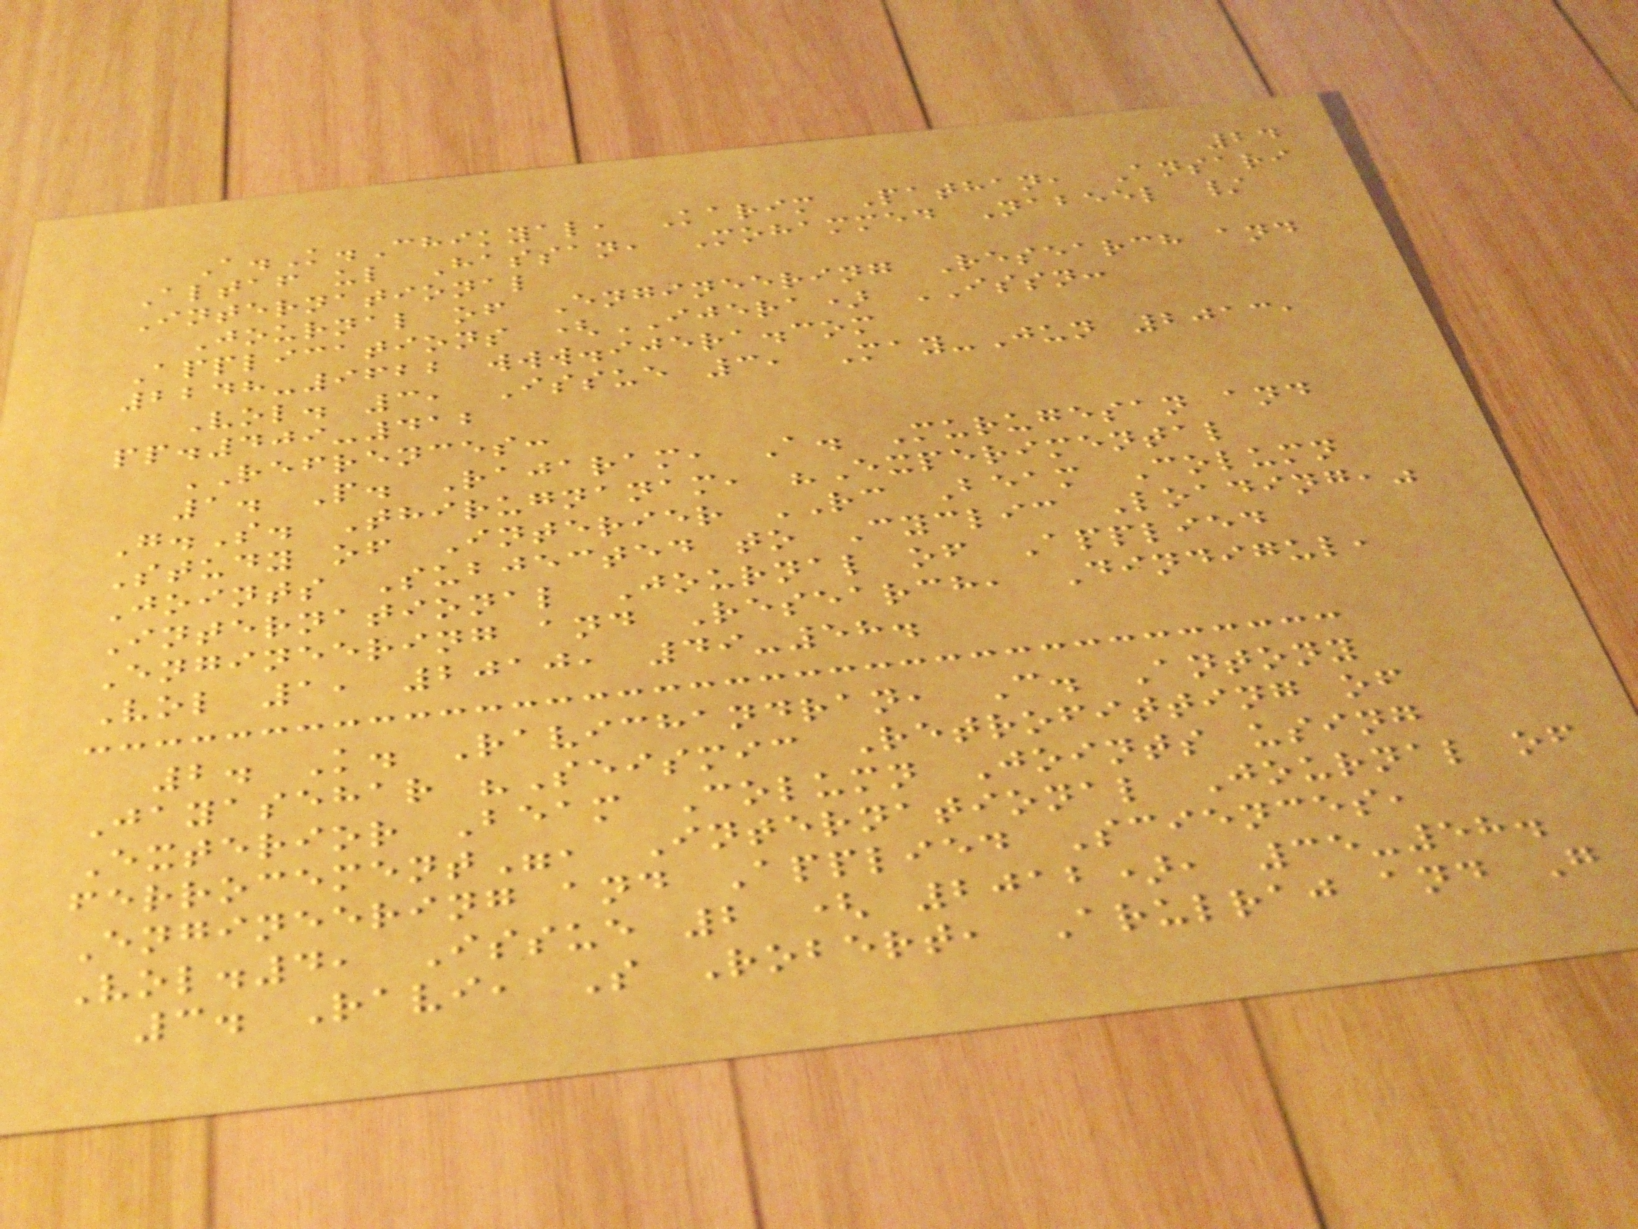24
A.K.Chikyal, Karim Pathan, Ansari
Altaf ul Hassan, Mohammed Nabeel /
International
Journal of Engineering Research and
Applications (IJERA) ISSN:
2248-9622 www.ijera.com
Vol. 3, Issue 3, May-Jun 2013,
pp.409-412
REFRENCES:
1. P. Rajaram, A. Murugesan and
G.S. Thirugnanam, "Experimental
Study of Interier RC Beam Column
Joints Subjected to Cyclic Loading,"
International Journal of Applied
Engineering and Research, Dindigul,
Vol 1, 2010, 49-58.
2. K. Ravichandran, C. Antony
Jayasehar "Seismic Retrofitting of
Exterior Beam Column Joints using
ferrocement", International Journal of
Engineering and Applied Sciences,
Vol.4, Issue 2 ( 2012), 35-58.
3. Ravi, S Robert, Arulraj and G
